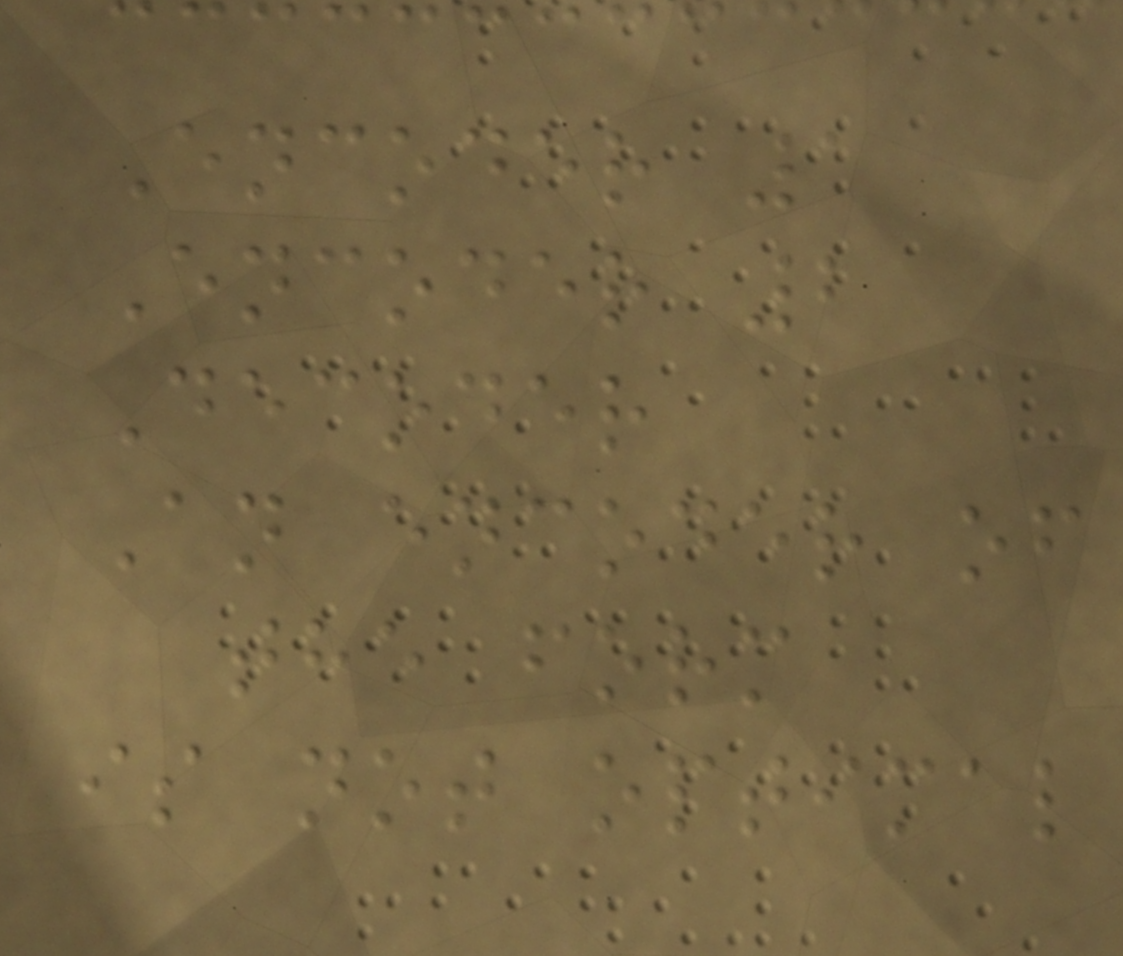Encoder 1
Encoder 2
Decoder
An encoder of
the form
is not optimal
